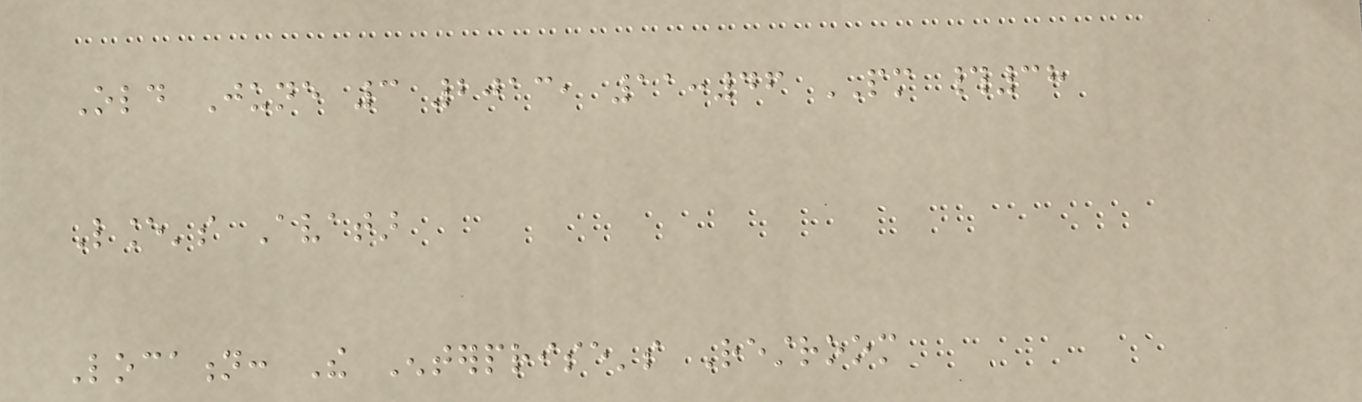Old June 3 2013, 11:46 PM #38
Lance's Avatar
Location: The Enterprise's Restroom
